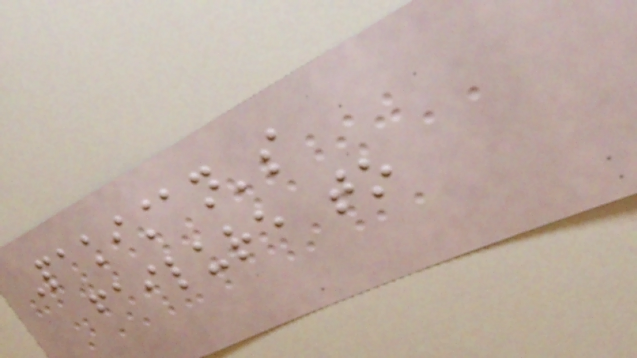Pakistan's
failure to
